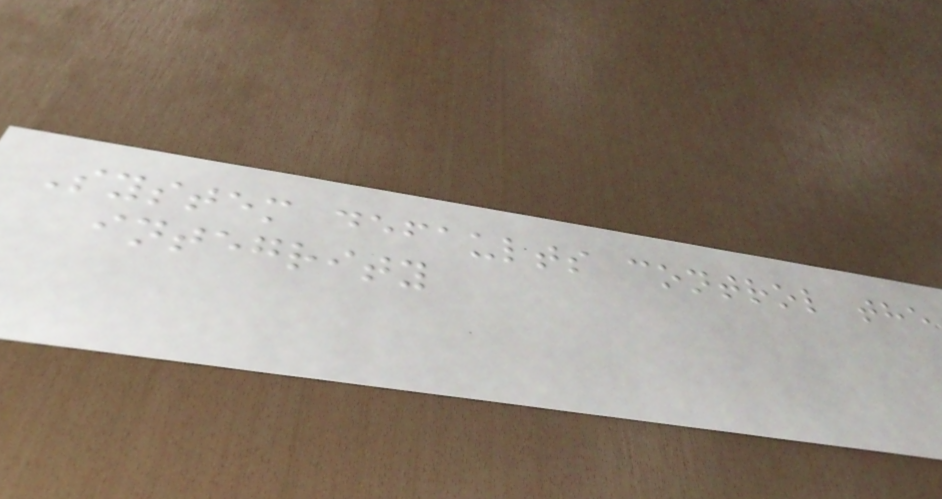System defaults control the
integrity
